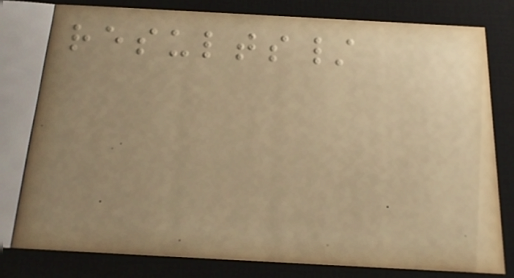results/
